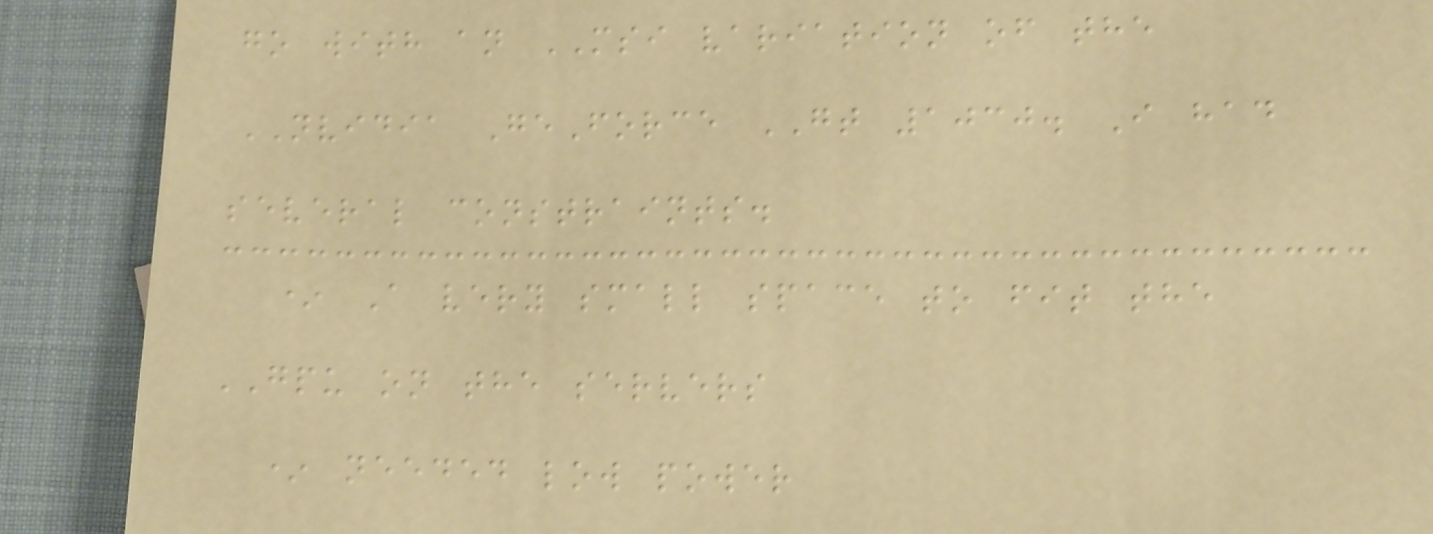go with an MSI variation of the
NVIDIA GeForce GT 1030. I had
several constraints.
* A very small space to fit the
GPU on the servers
* needed low power
